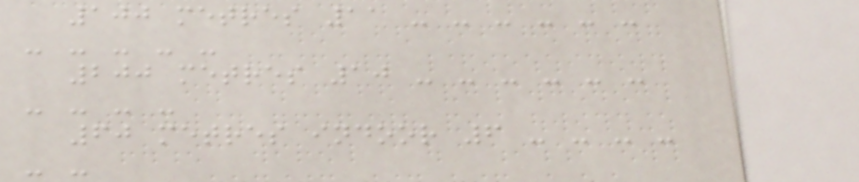100 metres 11 - - - - - -
- - - - -
200 metres 10 - - - - - -
- - - -
60 metres indoor 6 - - - -
- -
